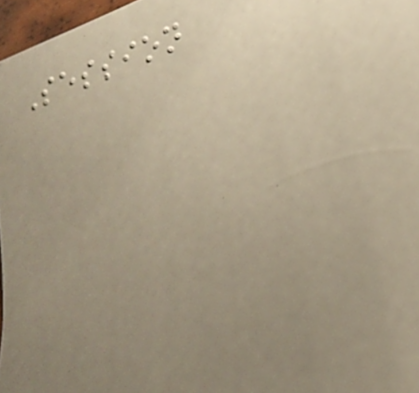Session
